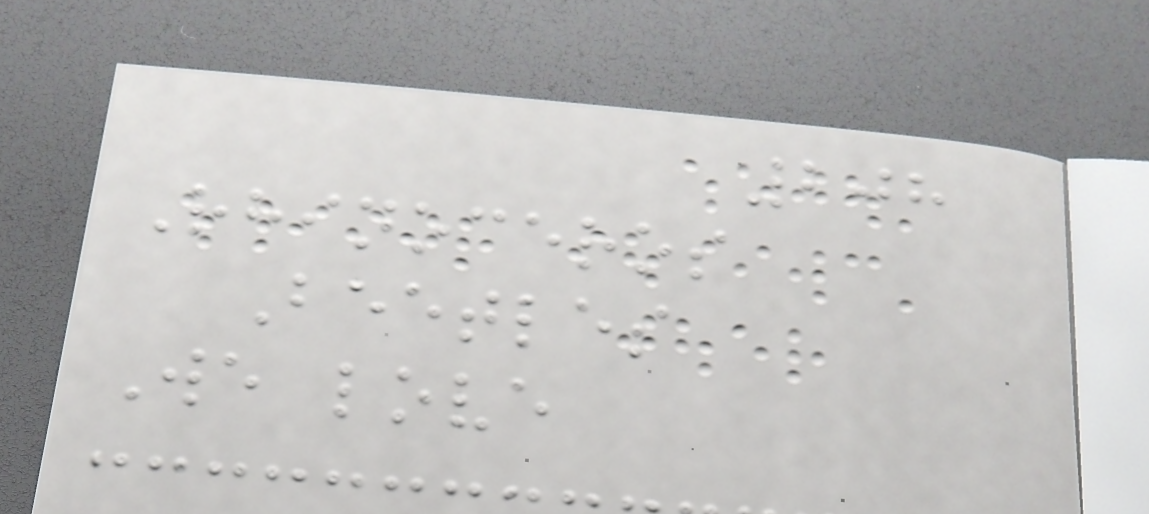208
Rhinoceros
Beetles
We love
